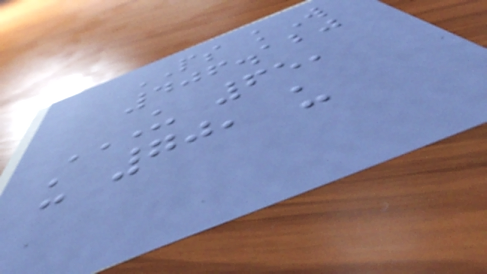PS kW
406.120
U 65,
U 70, U
